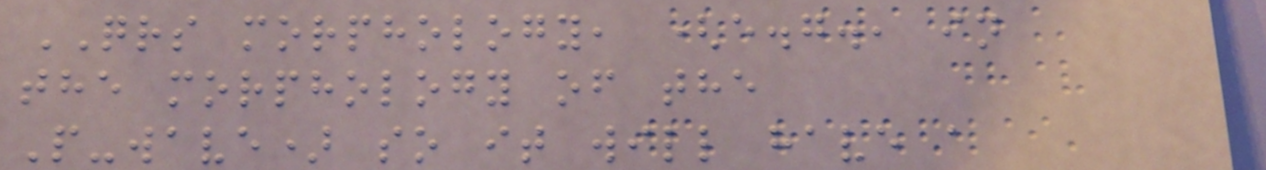QRS morphology, (e.g., in
the morphology of the
P-wave) so it will have a
